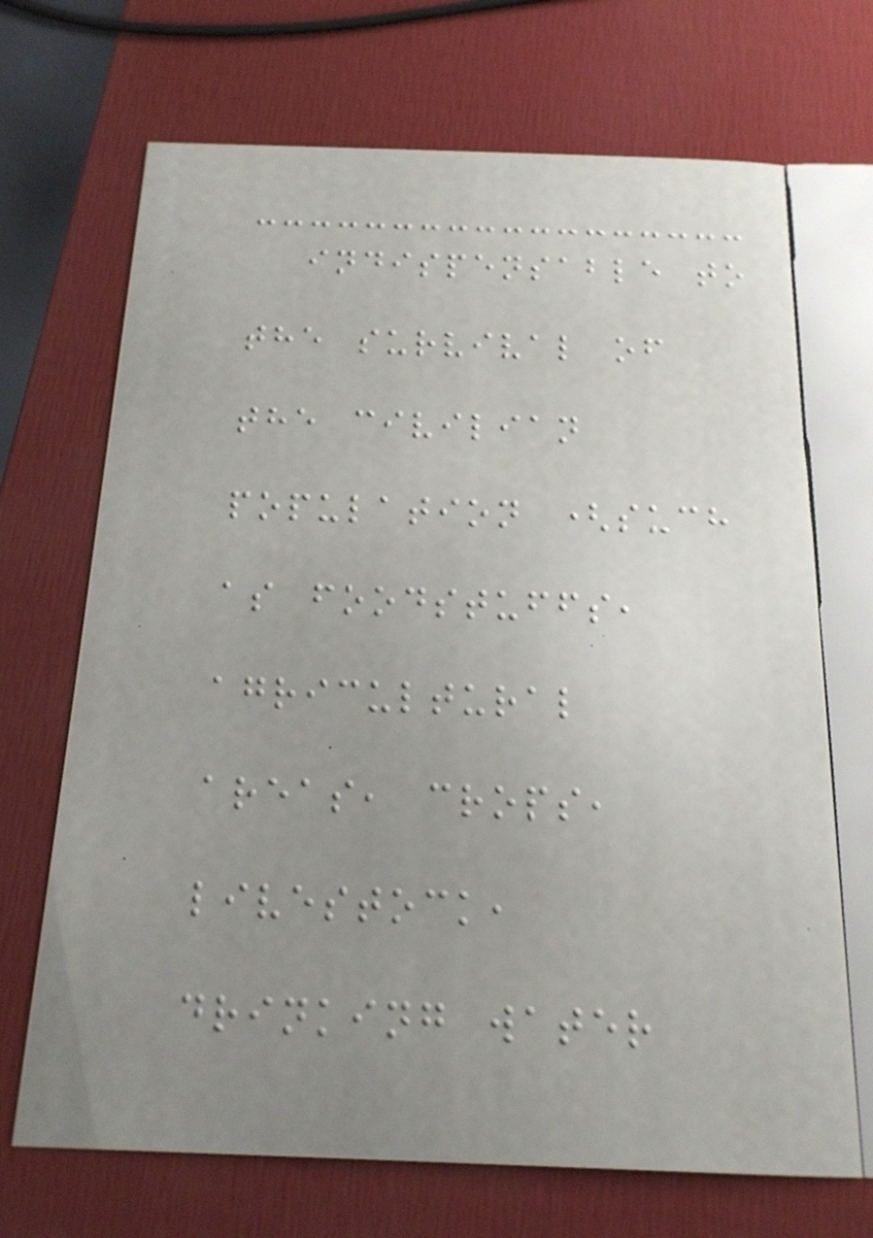indispensable to
the survival of
the civilian
population (such
as foodstuffs,
agricultural
areas, crops,
livestock,
drinking water
